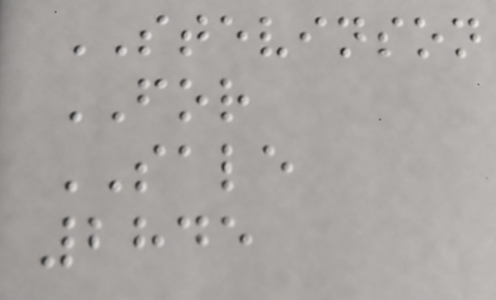STEVINSON
FOR
SALE
2845
